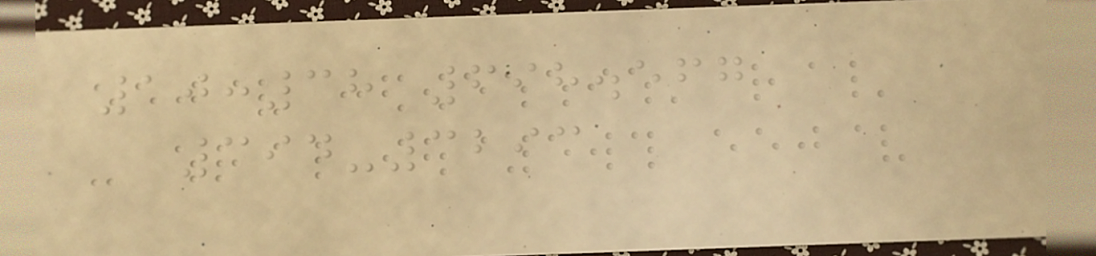10:38 698.567
394-3293
